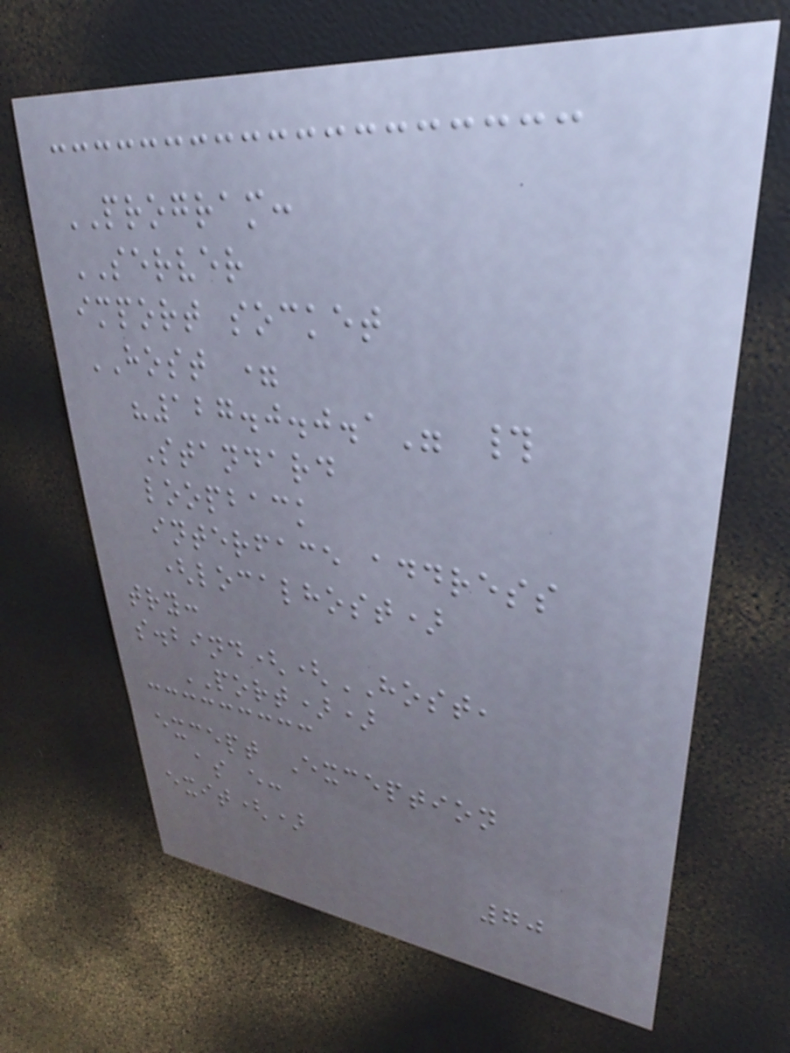PROGRAM:
SERVER
import socket
HOST =
"127.0.0.1" #
Standard
loopback
interface address
(localhost)
try:
s.bind((HOST,
PORT))
except Exception
as e:
exit()
70
